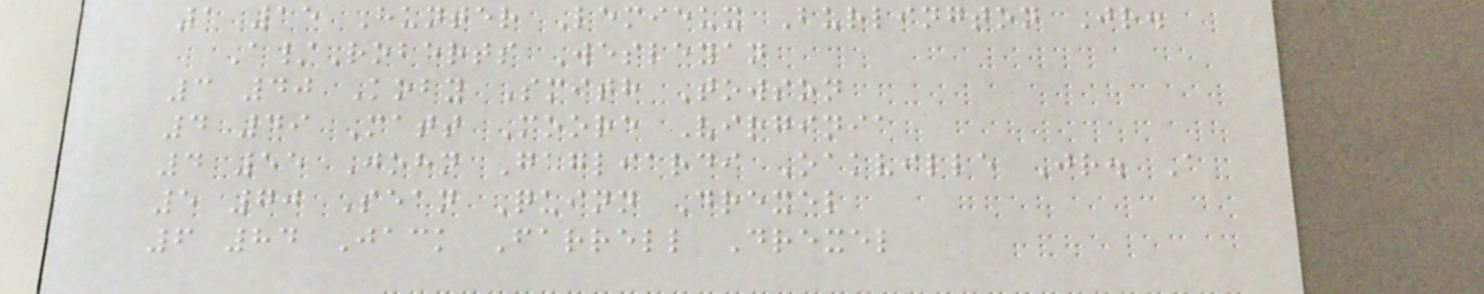1 15 Hunter Lemieux Burlington Jr.
A/Roberts Wesleyan
3 40 Koby Smith Towson
4 49 Matt Moore Virginia
4 55 John Gagliardi Oakville Jr. A
5 70 Sean Quinn Drexel
6 84 Jack Farrell Drexel
